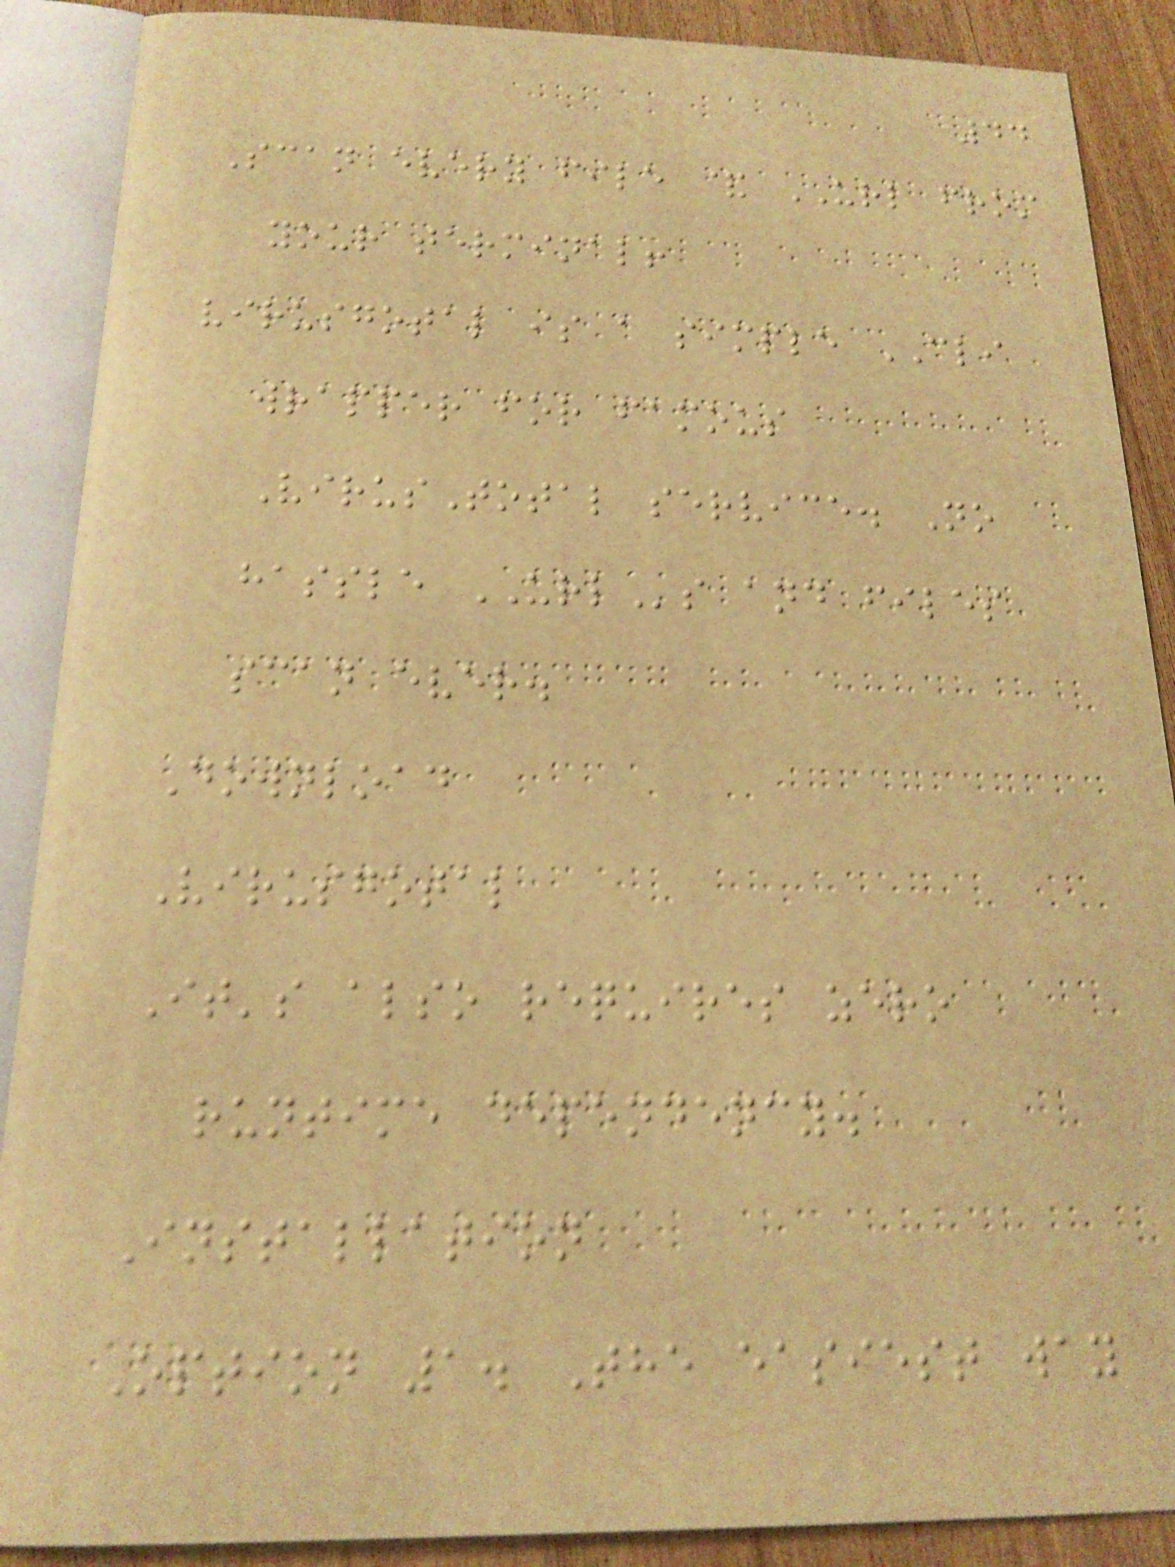44
Scan every file & URL from
your terminal!
virusgotal is a simple CLI
wrapper for famous
VirusTotal service. No
hassle URLs and files
scan ever.
Download
Virusgotal
It's also requires zero
runtime dependency.
Installation
Option 1. The easiest way
